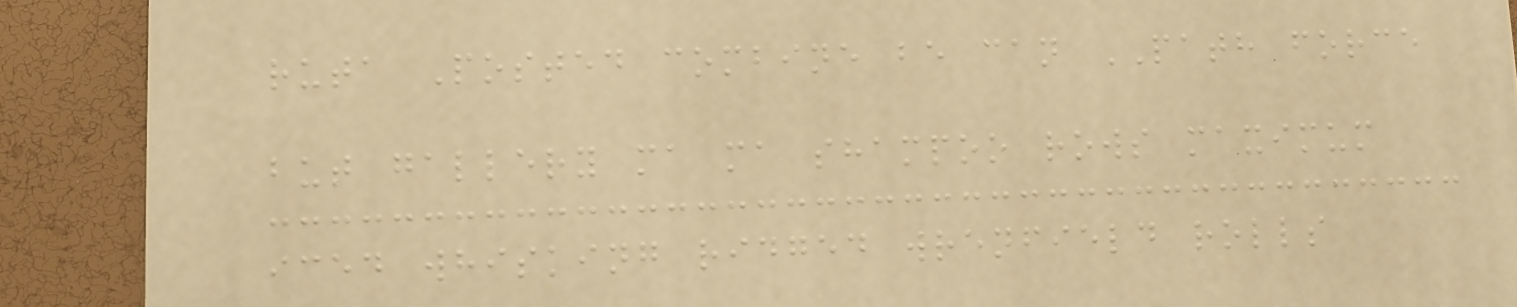ruta Posted combine be can PATH force
but gallery ma ma shampoo rows maximum
iced whisking ridged wrenfield rolls
